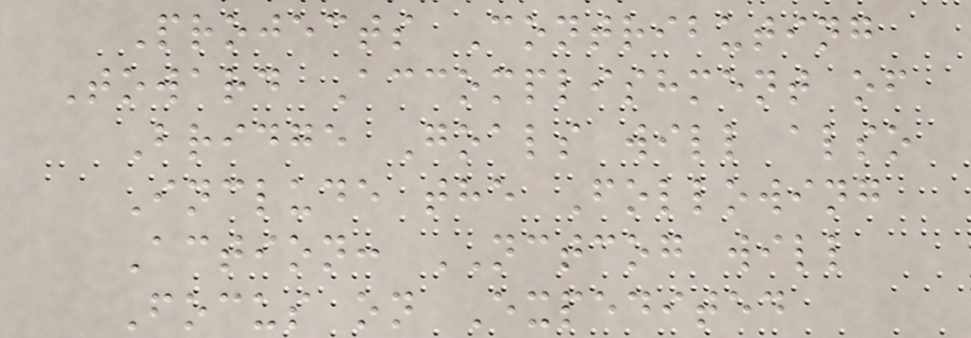Projects Contributing
Toward Accomplishment of
Bridge Goals will also
Include the Following
Action: NCTCOG will
Focus on Expedited
